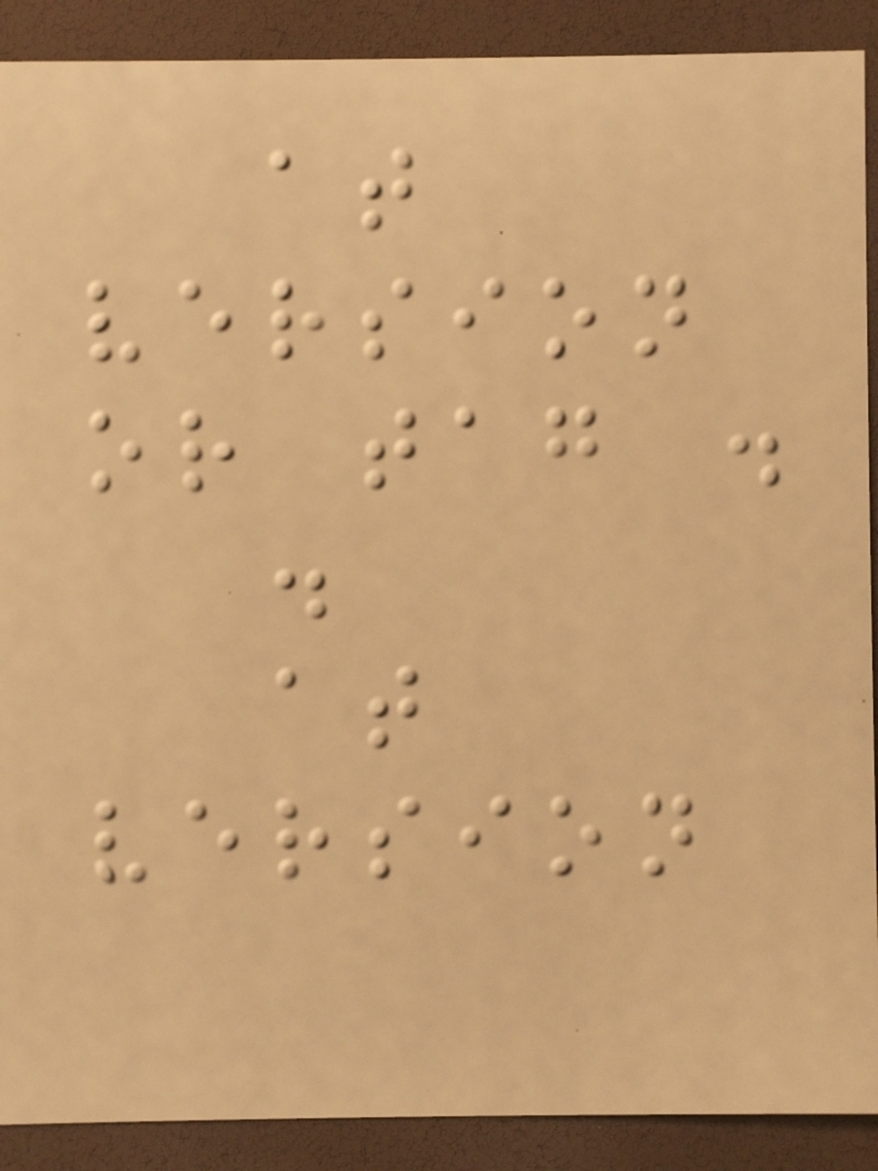at
version
or tag .
.
at
version
